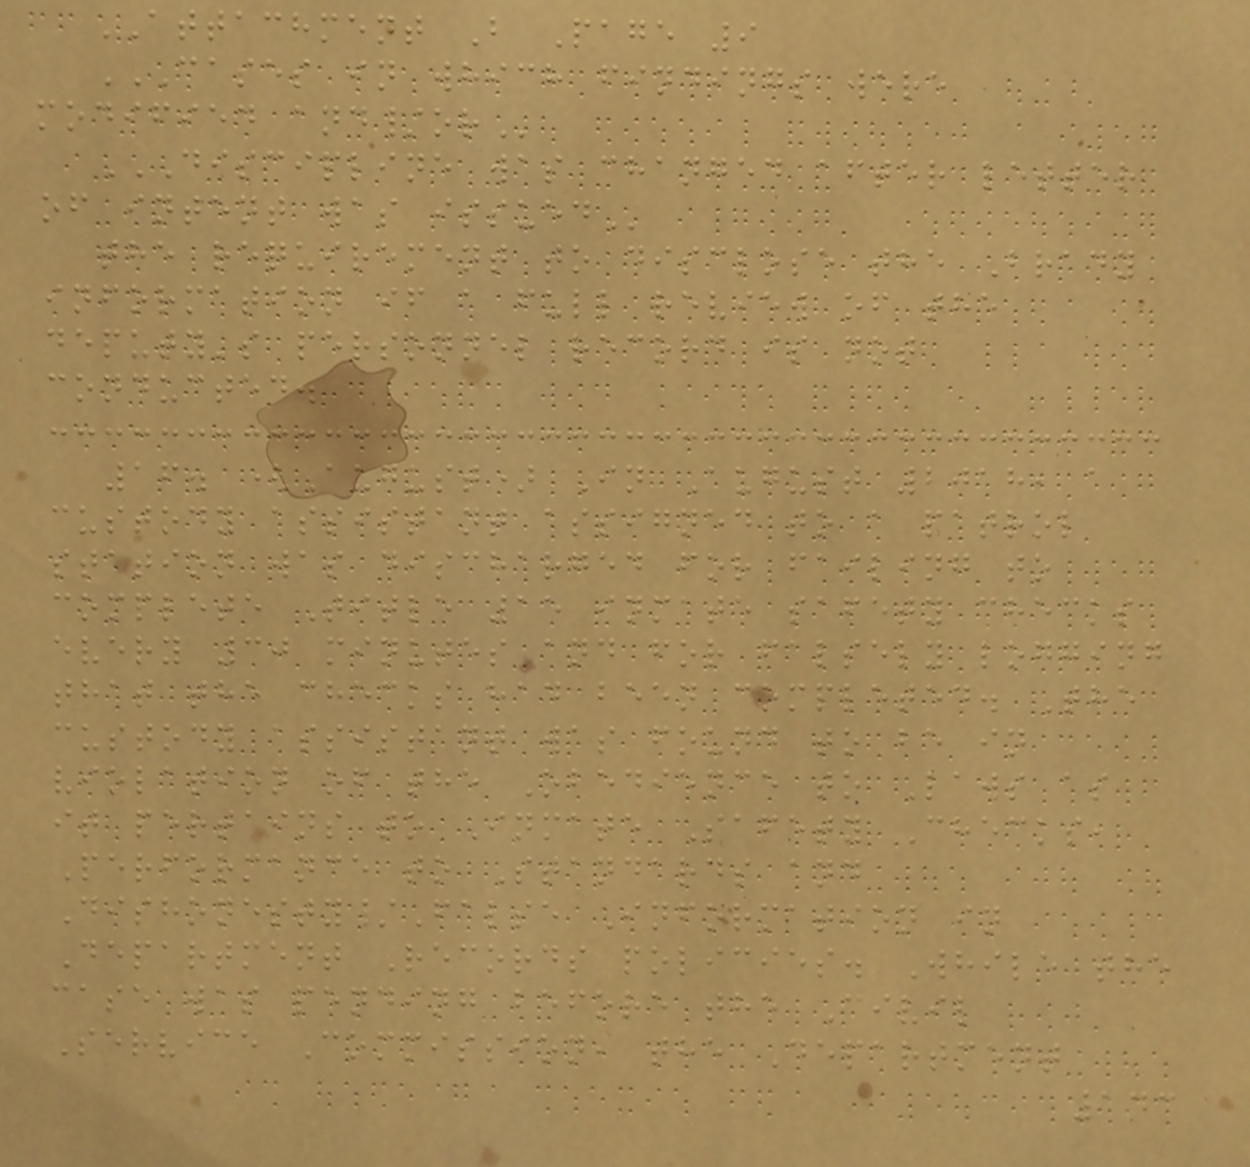ATTACHMENT B Page 9
CASES IN WHICH FINDINGS WERE
MODIFIED AND/OR
DISCIPLINE WAS CHANGED AFTER LETTER
OF INTENT WAS ISSUED
the requirement to disclose the Brady
information if a full review of the
deputy's personnel record is not
conducted.
16. (August) In August 2018, a
custody assistant assigned to a patrol
station was discharged for failing to
complete Title 15 inmate safety checks
every 30 minutes and for falsely logging
that the checks had been completed. The
custody assistant was found to be in
violation of the Obedience to Laws as
it pertains to Inmate Safety Checks,
Performance to Standards and
Dishonesty/False Information in
Department Records policies. While the
case was pending before the Civil
Service Commission, the Department
143
